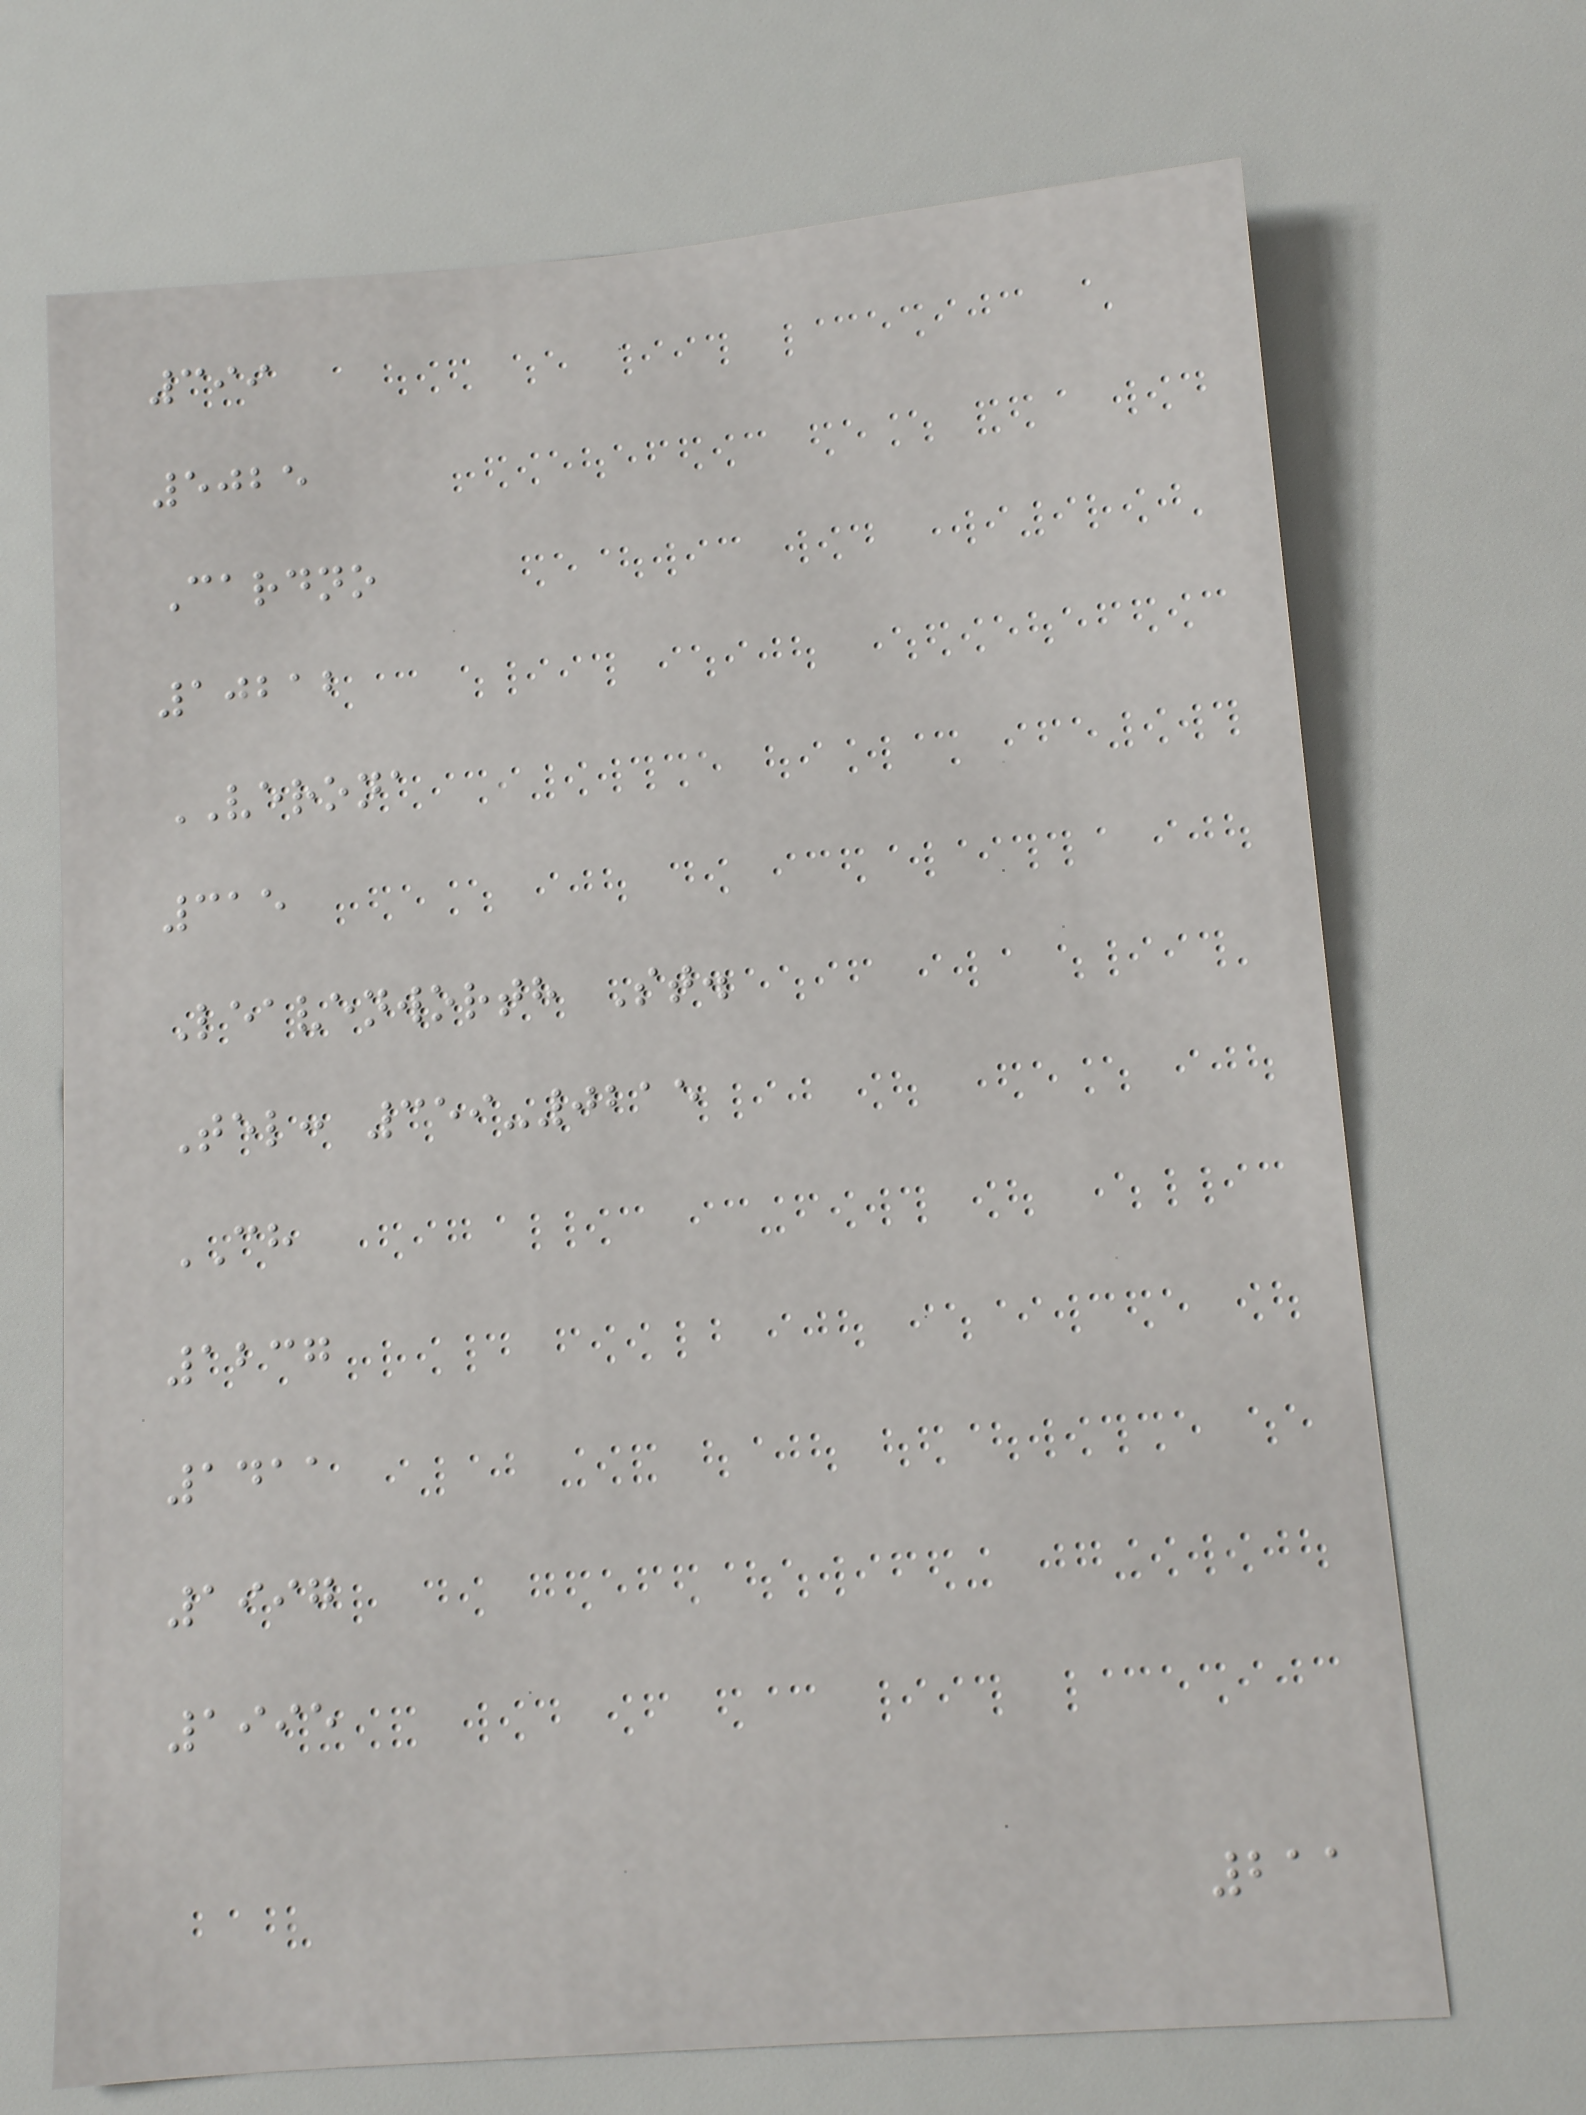399
5025
Cardno
10212
VERONA
315
Leavenworth St.
Tel: 359-0215
CH
1237
1411
1997
1995
211
